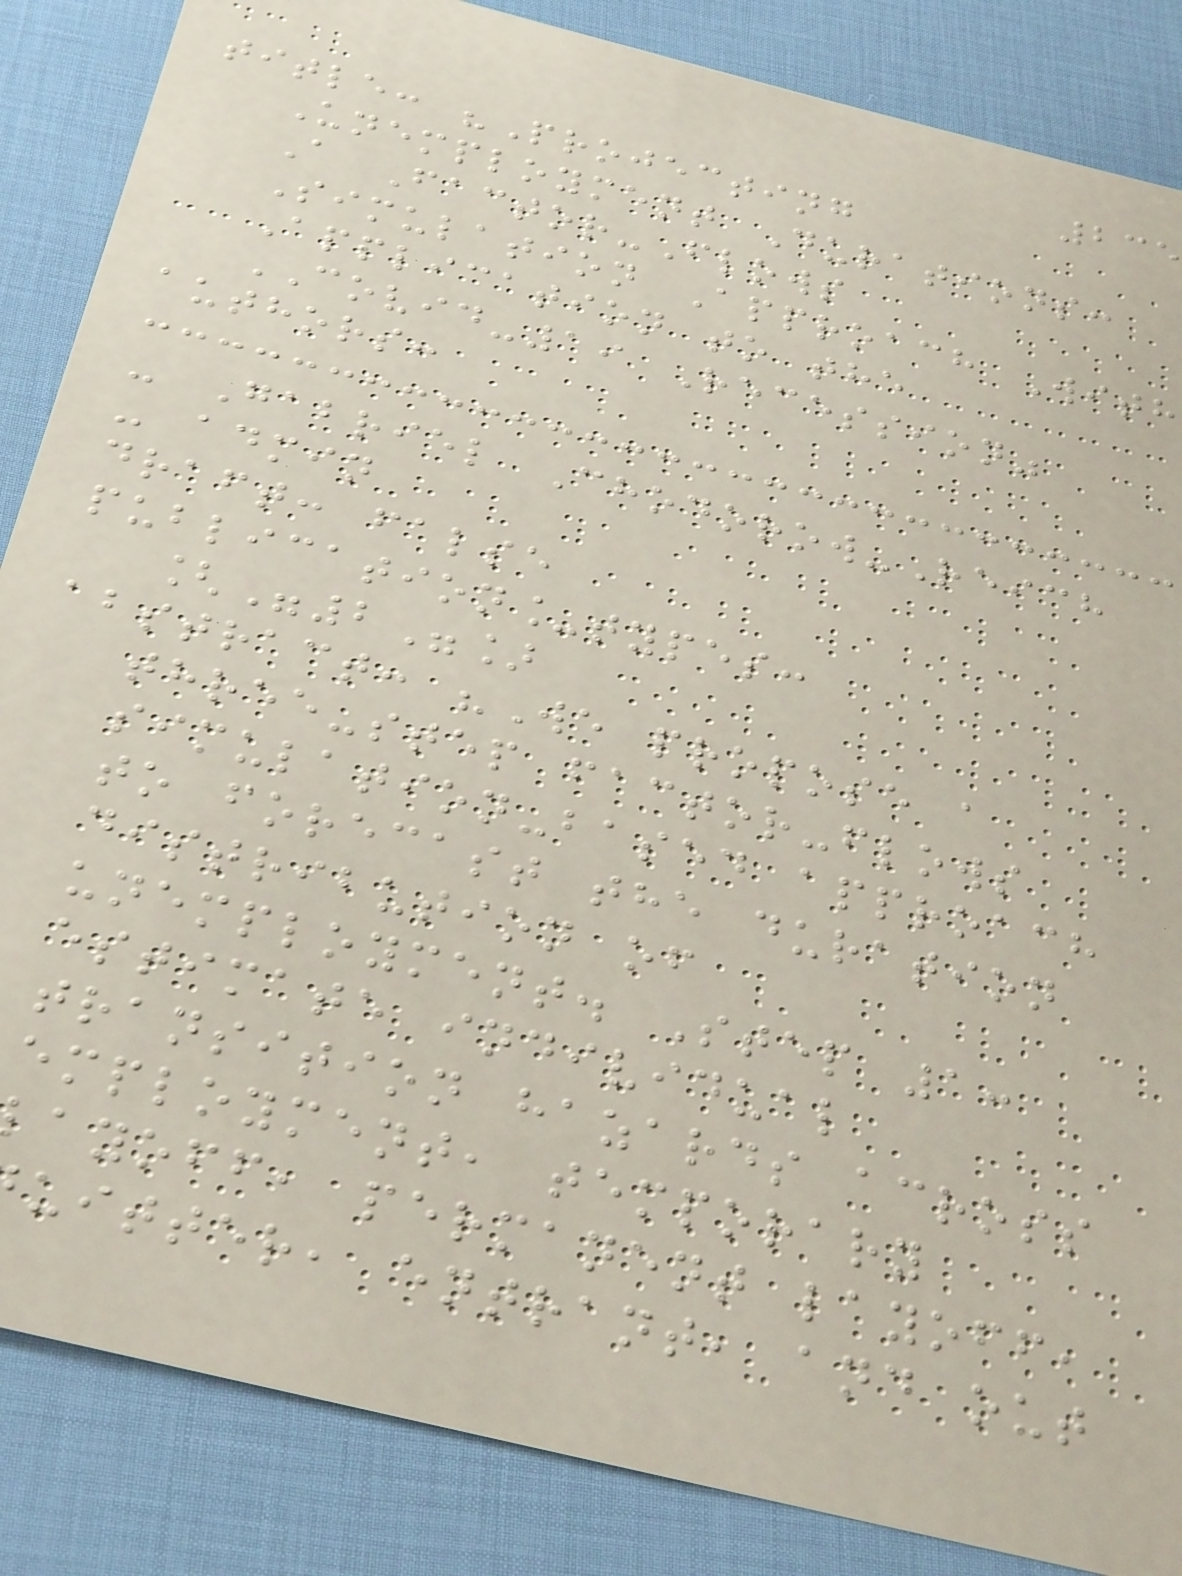235
title: "Projecting
Unemployment Durations:
A Factor-Flows
Simulation Approach With
Application to the
COVID-19 Recession"
authors:
- Gabriel Chodorow-Reich
- admin
draft: false
publication_types:
["2"]
abstract: "We propose a
three-step factor-flows
simulation-based approach
to forecast the duration
distribution of
unemployment. Step 1:
estimate individual
transition hazards across
employment, temporary
ayoff, permanent layoff,
uitter, entrant, and out
